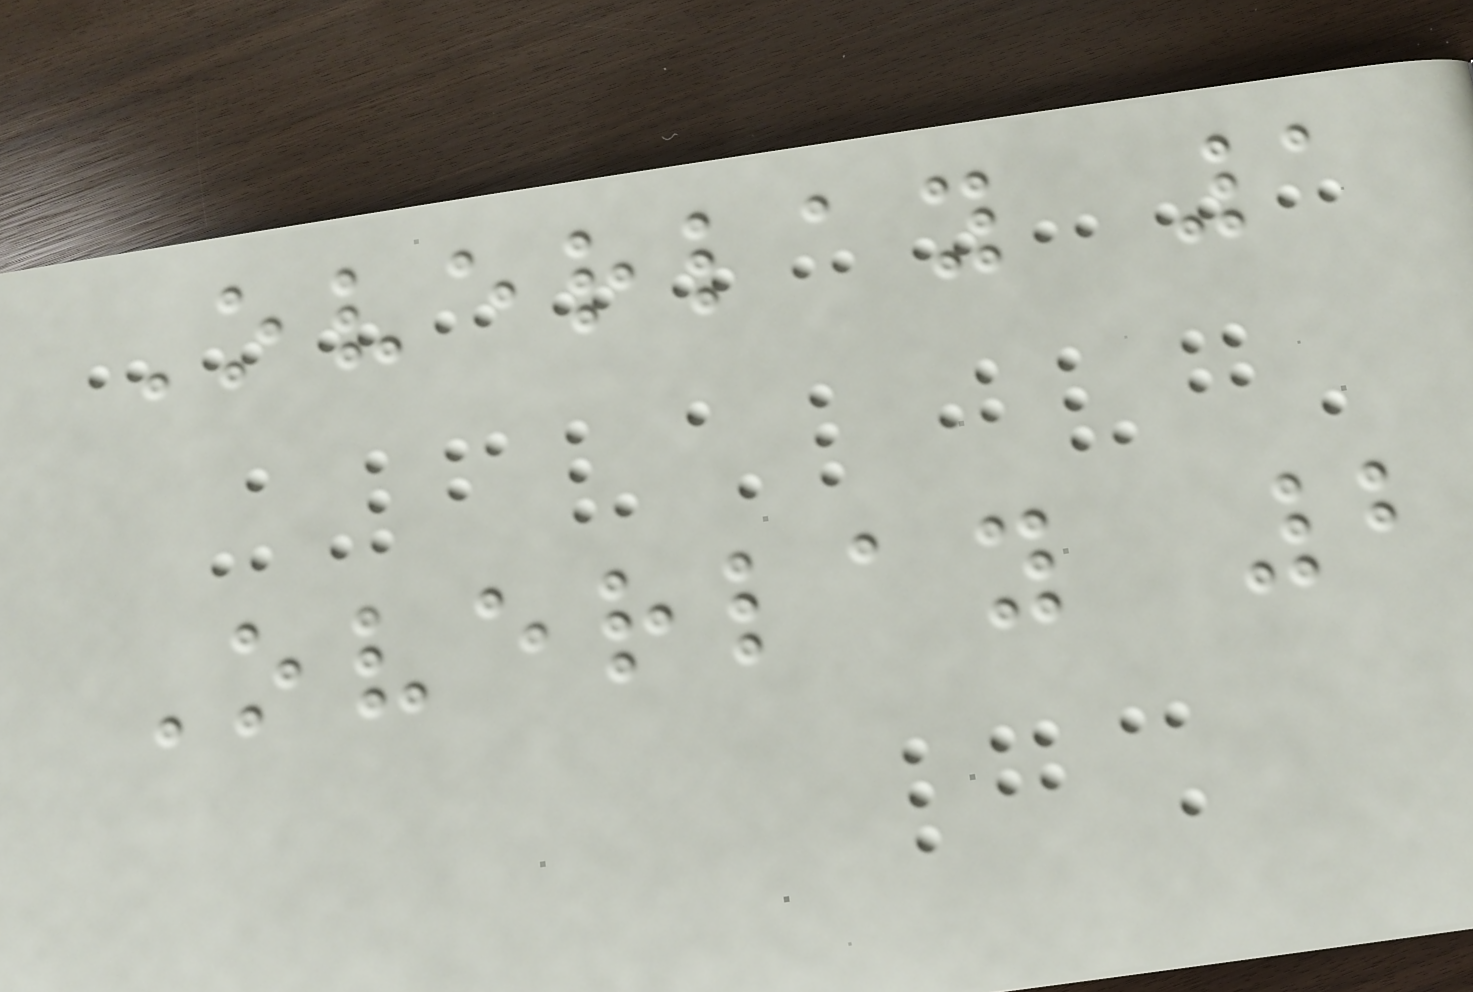Overlay 1
Overlay 2
